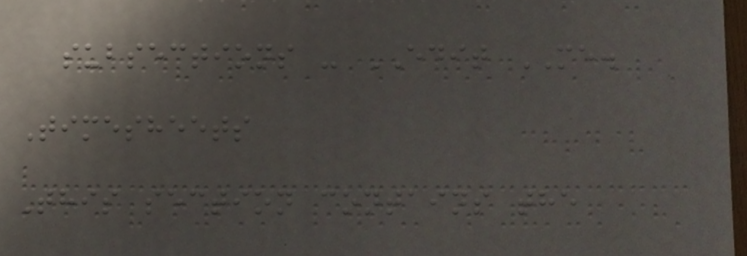subsections - EDIT ME.
Timesheets
This section contains the
